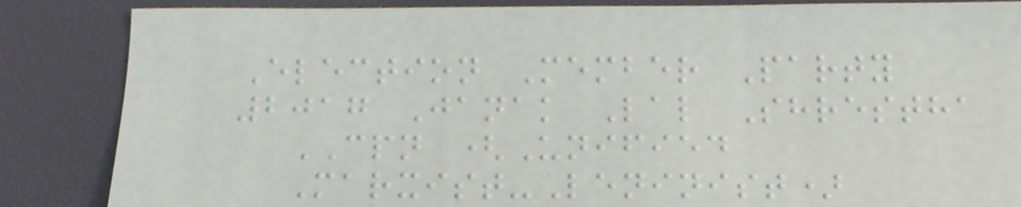Election Member Party
2017 Janak Lal Shrestha
CPN (Unified
Marxist-Leninist)
